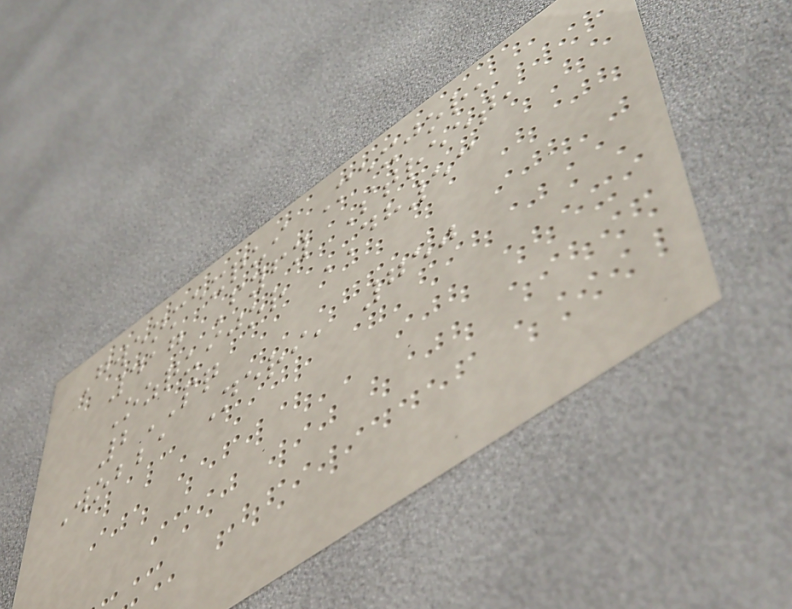Gwenmexqui Mexjor,
417 Fyfy Street,
Ozquijor DH53
2PQ
Wobba Neri, 750
